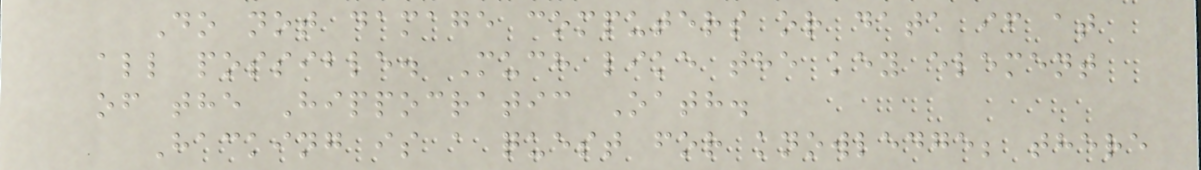Do not damage computers or data if at
all possible. Much like the key element
of the Hippocratic Oath.
Hacking is a quest for knowledge; there
